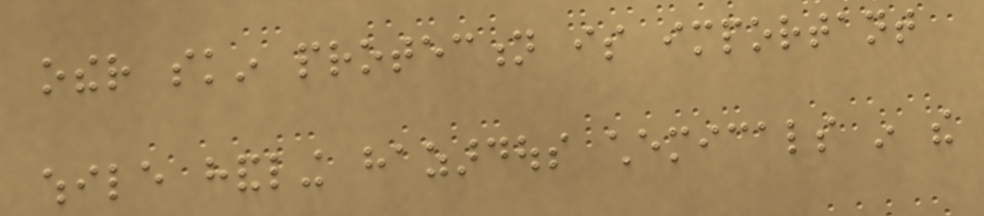other skin protection is important
while handling hazardous chemicals in the
